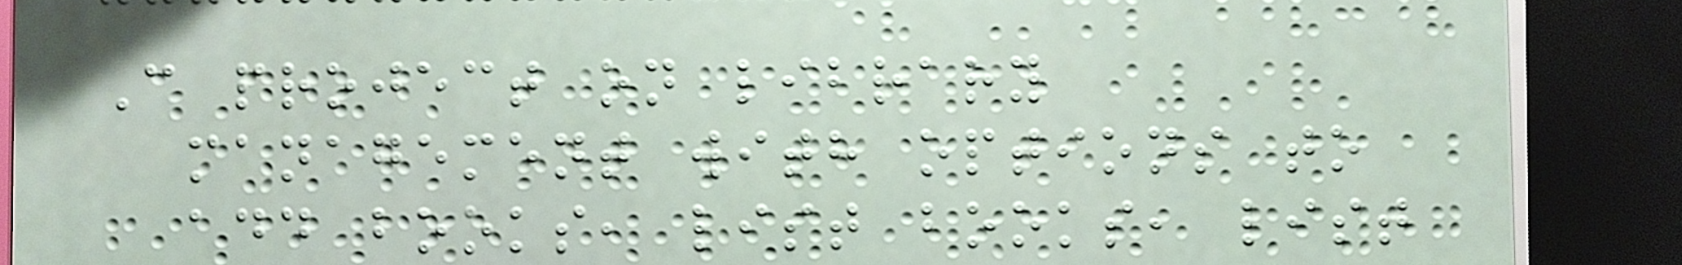C project on library
management with options to
add books, list books, list
